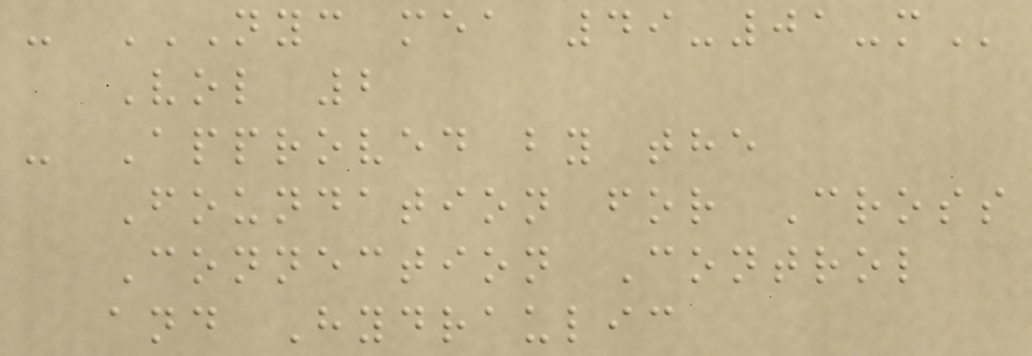- NYC MEA 49-01-M
Vol 2
- Approved by the
Foundation for Cross
Connection Control
and Hydraulic
